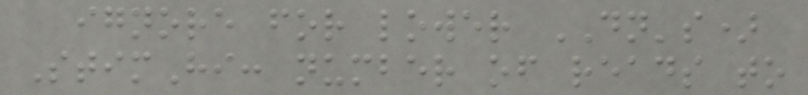ignore for lower DN's)
StimHi: number of reads to
